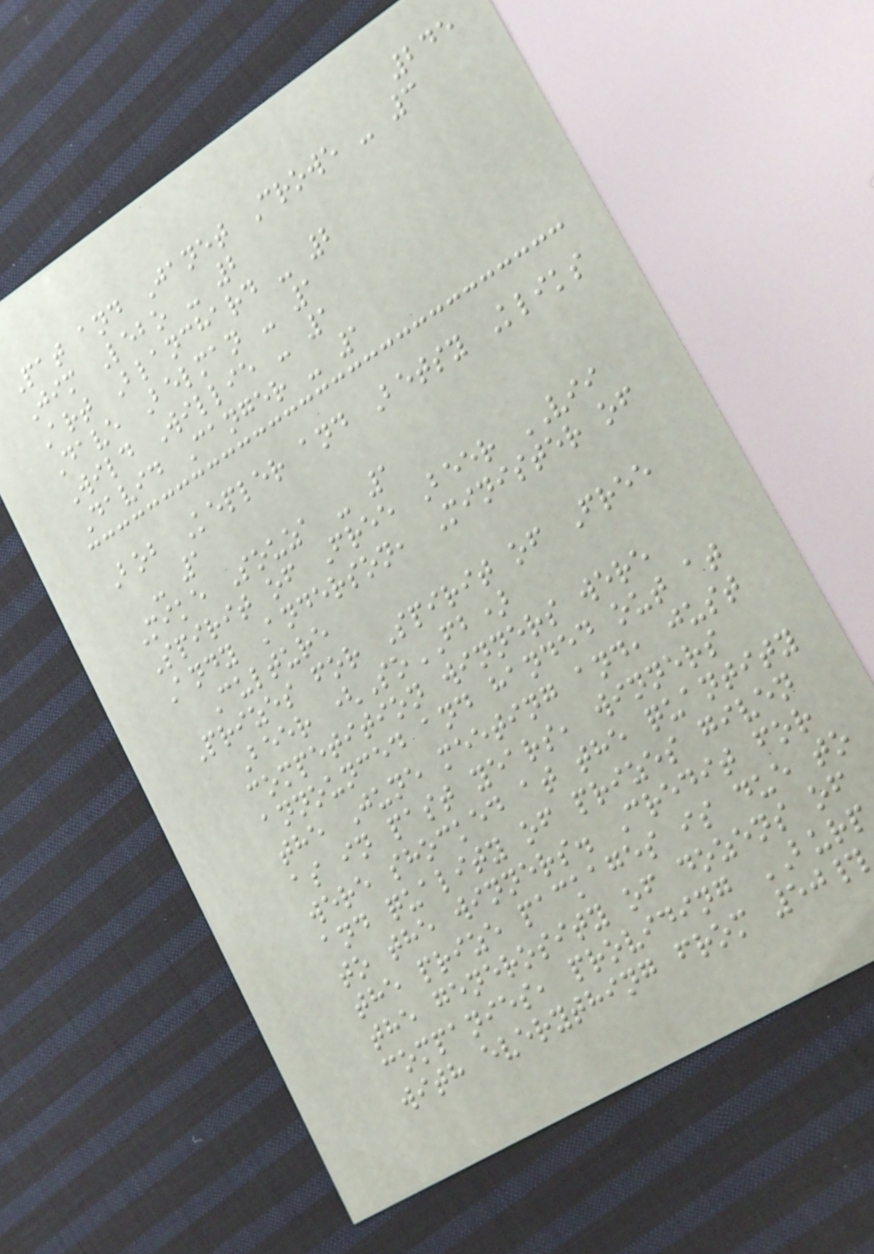245
Pat and Janet Crowe - 3
Jim Lebo - 2
Art Blanchard - 2
Dave Belman - 1
Wild Willie - 1
David Canger - 1
Bob Kepler and Betsy Kliks
- 1
Mike Souza - 1
Spirit of Free Beer VII
Andy Anderson, Minister of
Culture
Prizes for Spirit of Free
Beer (SoFB)
competition winners were
announced and handed out at
the June meeting and, just
as in past years, winners
were shocked at the quantity
and quality of prizes given
to the winners. Credit for
the prize packages is due to
the generosity of dozens of
companies, providing BURP
with everything from 50#
